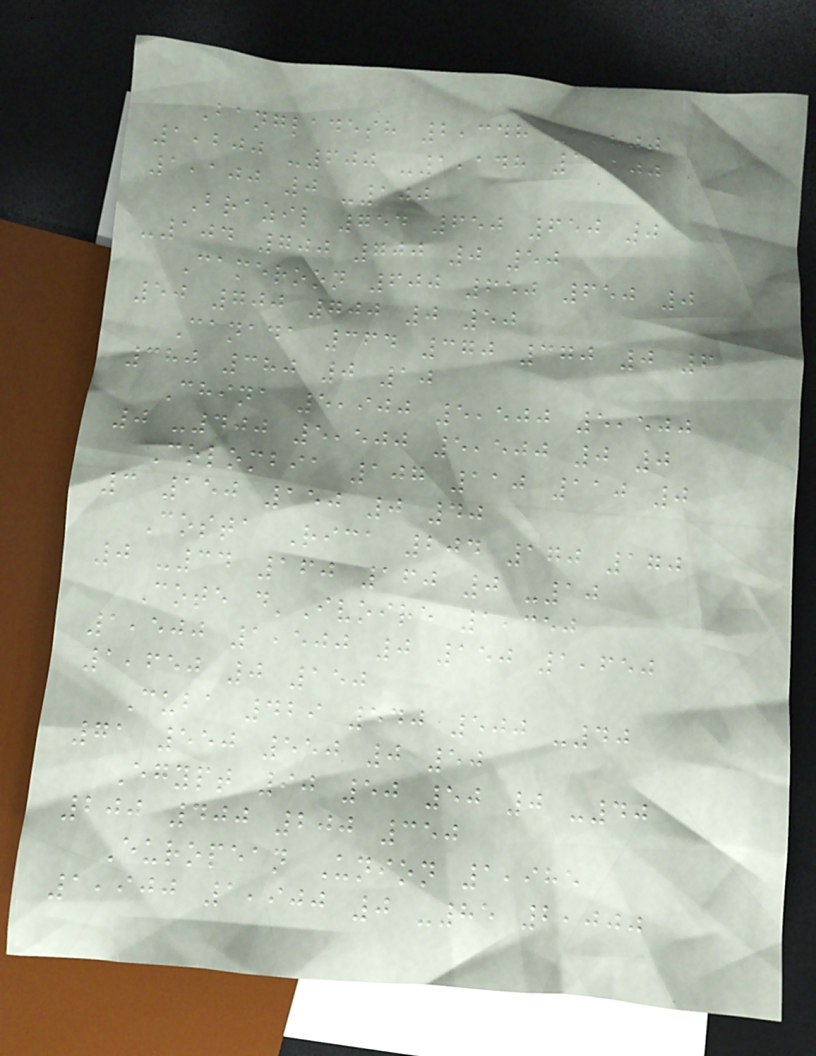Bangladesh 2,348 1,800
1,200 -600 -1,148 1,100
1,100 0 -100
Brazil 754 650 650 0
-104 700 700 0 50
Cameroon 600 650 650 0
50 700 700 0 50
Canada 364 370 370 0 6
380 380 0 10
China 5,900 5,500 5,500
0 -400 5,500 5,500 0 0
Colombia 107 110 110 0
3 150 150 0 40
Costa Rica 204 170 170
0 -34 160 160 0 -10
Cote d'Ivoire 1,350
1,500 1,500 0 150 1,650
1,650 0 150
Cuba 429 540 500 -40
71 550 550 0 50
Egypt 90 50 50 0 -40
200 400 200 350
European Union 1,985
1,900 1,900 0 -85 2,000
